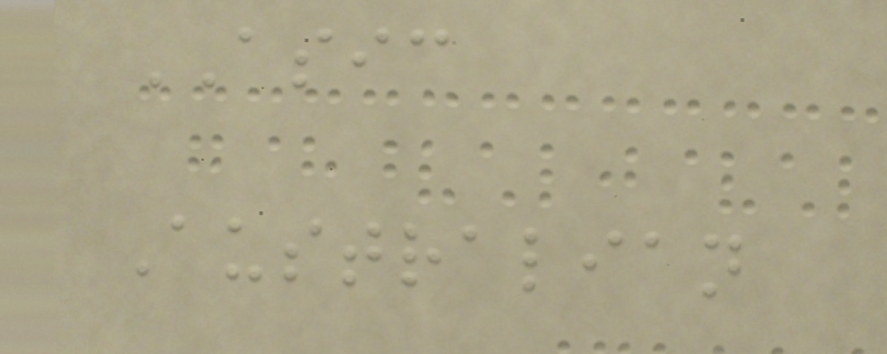ASIC
Australian
